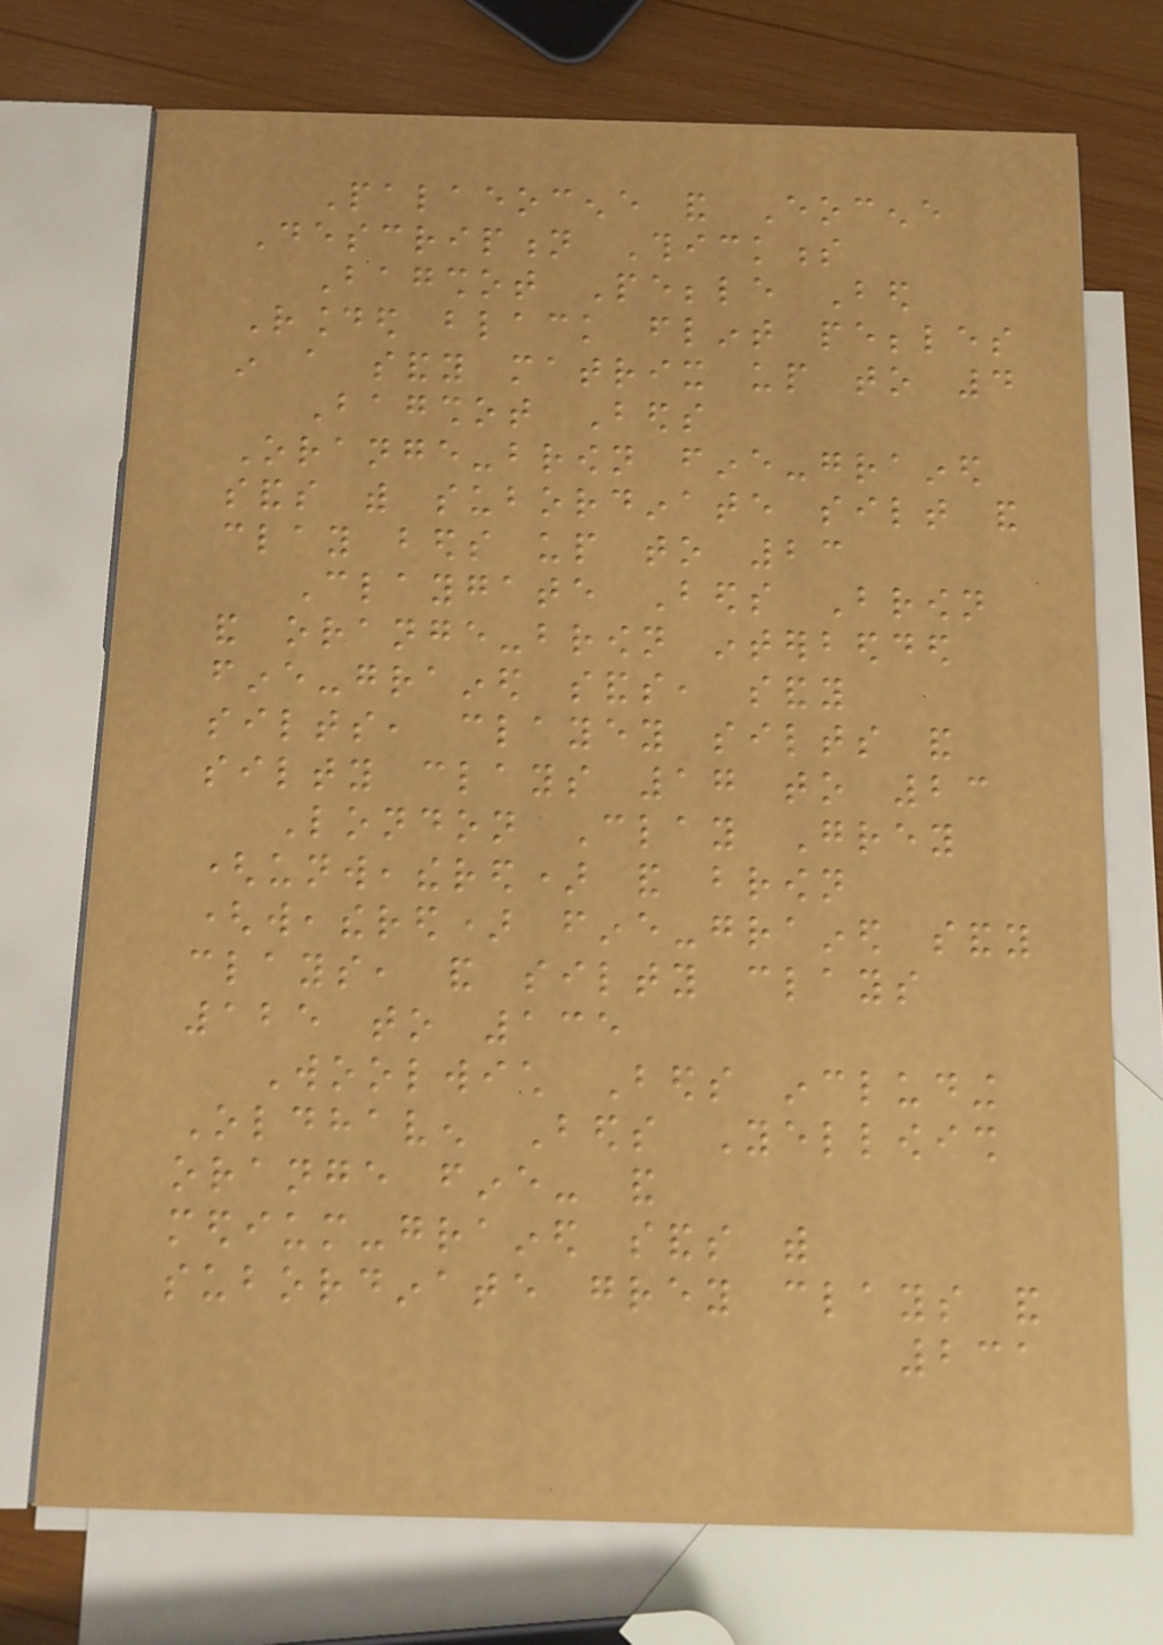Palaeocene and Eocene
Description Thickness
Bagshot Pebble Bed
Rounded black flint pebbles
in a sandy matrix up to 4
Bagshot Beds
Orange-brown fine-grained
sands with subordinate silt and
clay beds up to 23
Claygate Beds Brown
and orange-brown interbedded
fine-grained sands, sandy
silts, clayey silts and
silty clays 17 to 23
London Clay Grey
(unweathered) and brown
(weathered) fine-grained sandy
clays, and silty clays
125 to 135
Woolwich Beds including
Oldhaven Beds Yellowish
orange fine- and
medium-grained sands with
subordinate grey clays and
231
